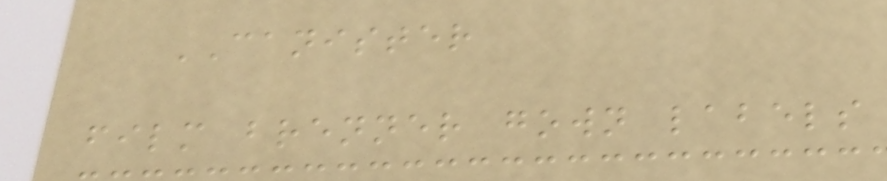CANISTER
film brenner gown labels
